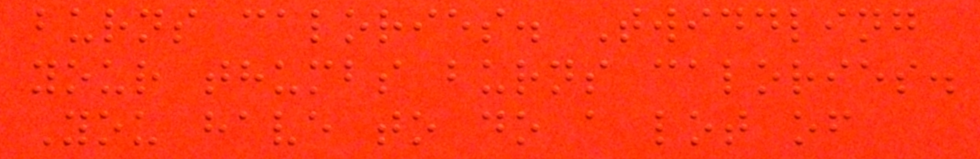burns calories. Twiddling
your thumbs burns calories.
You have to do a lot of
